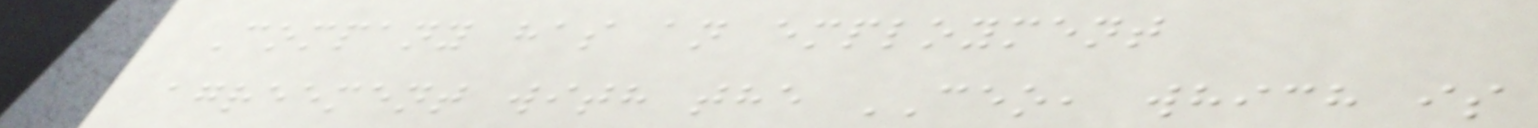Company has an employment
agreement with the CEO, which is
